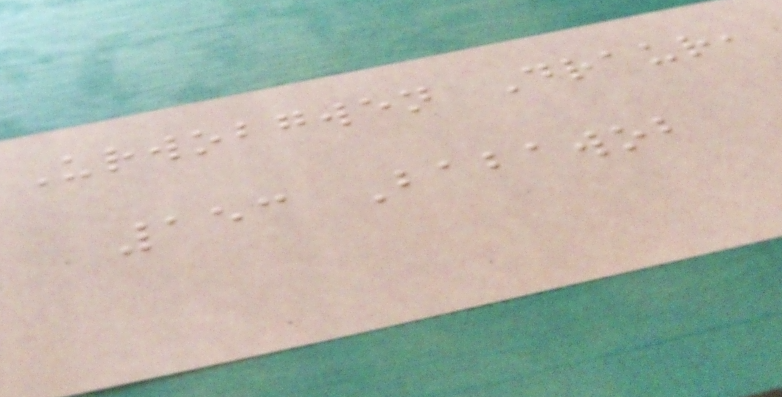Urwobgwen Draur,
153 Babawob
